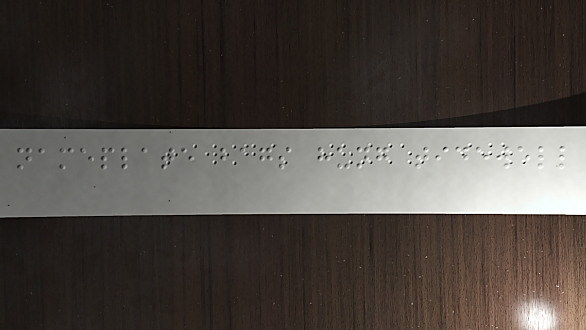nameplate bags hung tidewell
